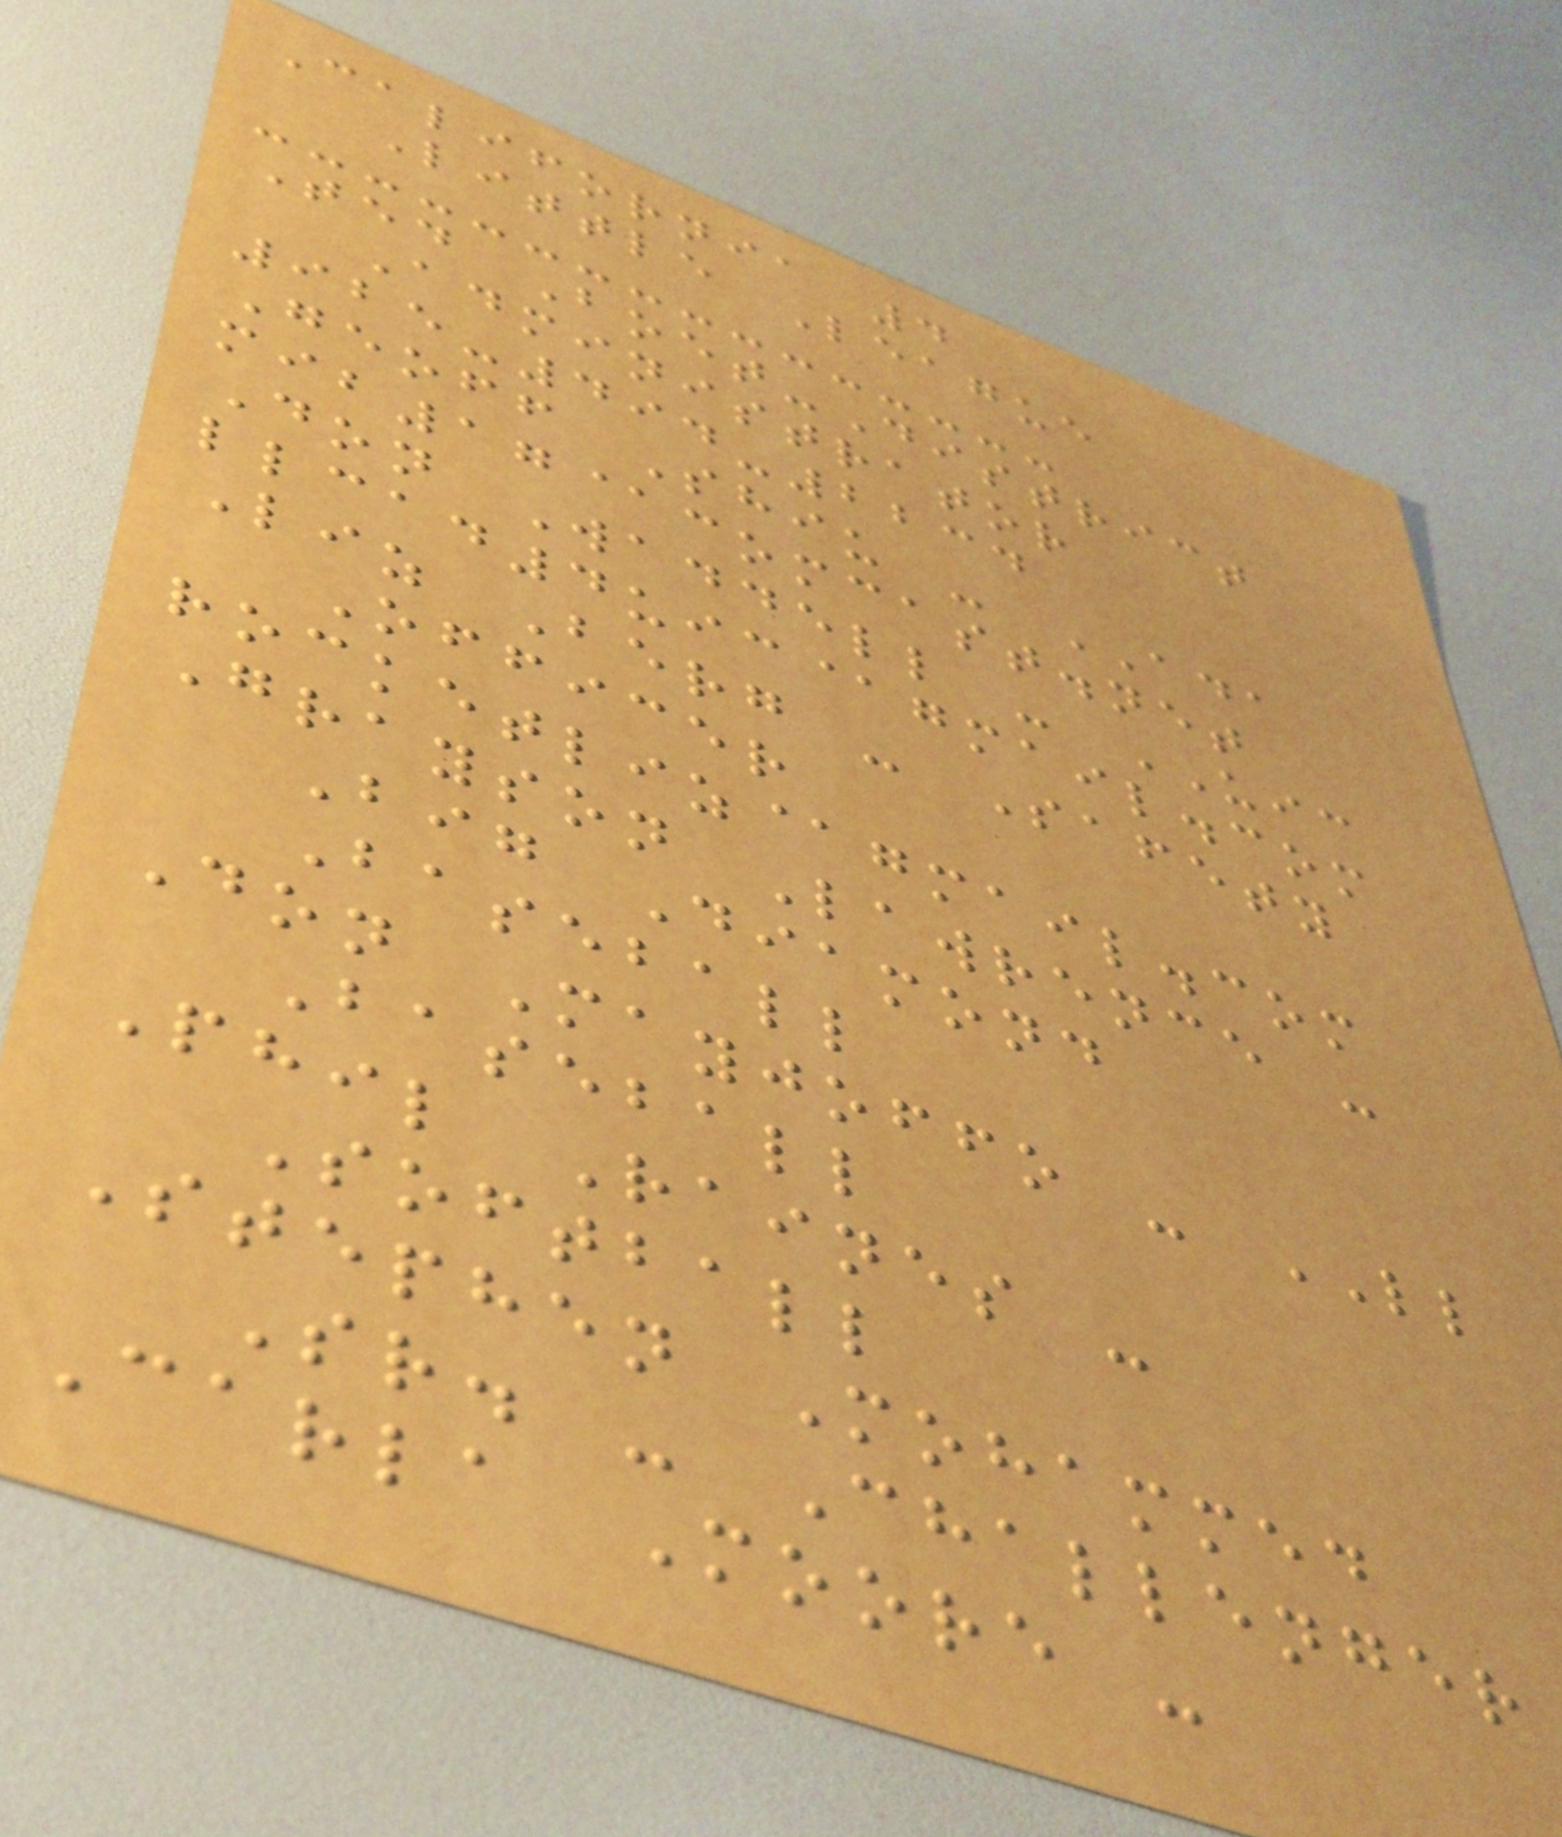California 4
Little League
Ted Boet-District
Administrator
925-494-2234
Geoff Shiu - ADA
mib17@comcast.net
Don Waddell - UIC
llcad4uic@gmail.com
Liz Berg - Safety
Officer
rocketliz@gmail.com
Grayson Lawrence -
Big Diamond
Baseball
Don Mayjoffo - LL
Baseball
Phil Raines -
Softball
Stephen Mohammed
Sr. - Challenger
Carla Moore -
